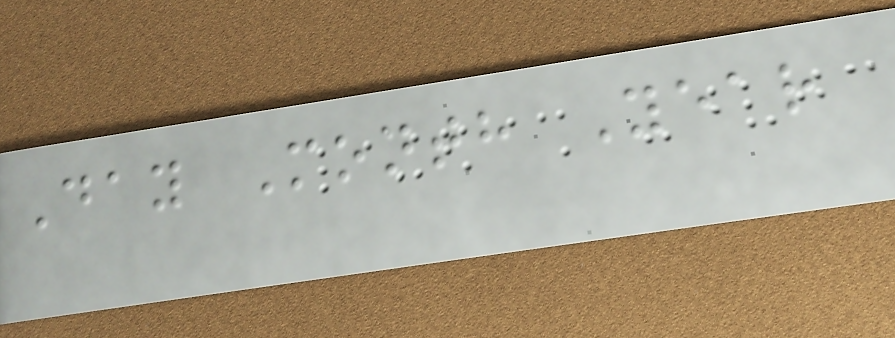Day Month Year
